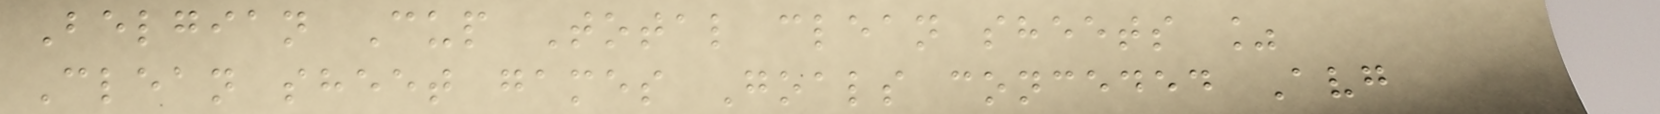Belgian Cup Total clean sheets %
Clean sheet games Goals conceded Avg
